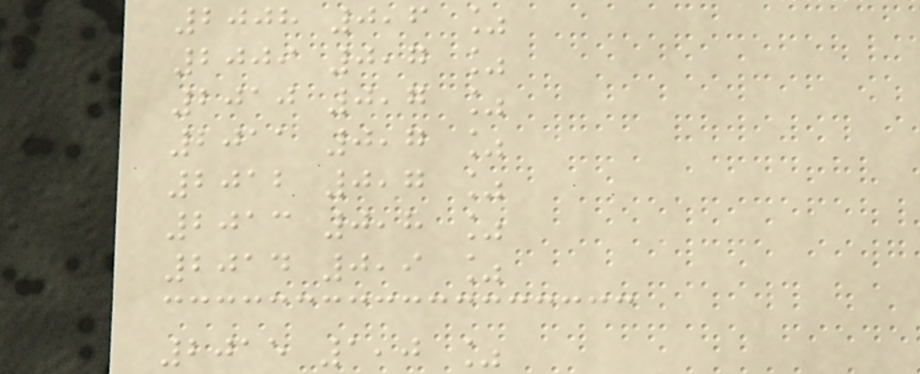2008 0,6 %
2009 0,7 %
2010 0,7 %
2011 0,7 %
2012 0,7 %
2013 0,8 %
2014 0,9 %
2015 1,0 %
